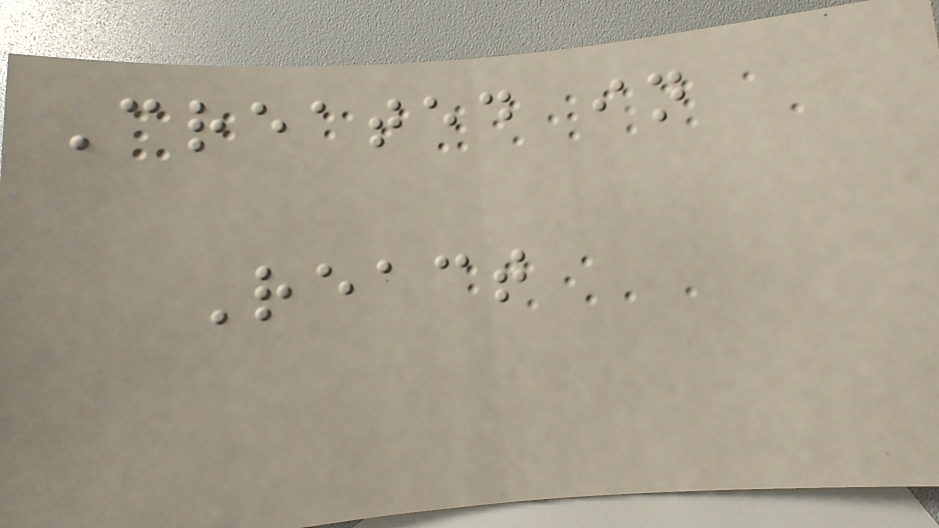Created in
React
